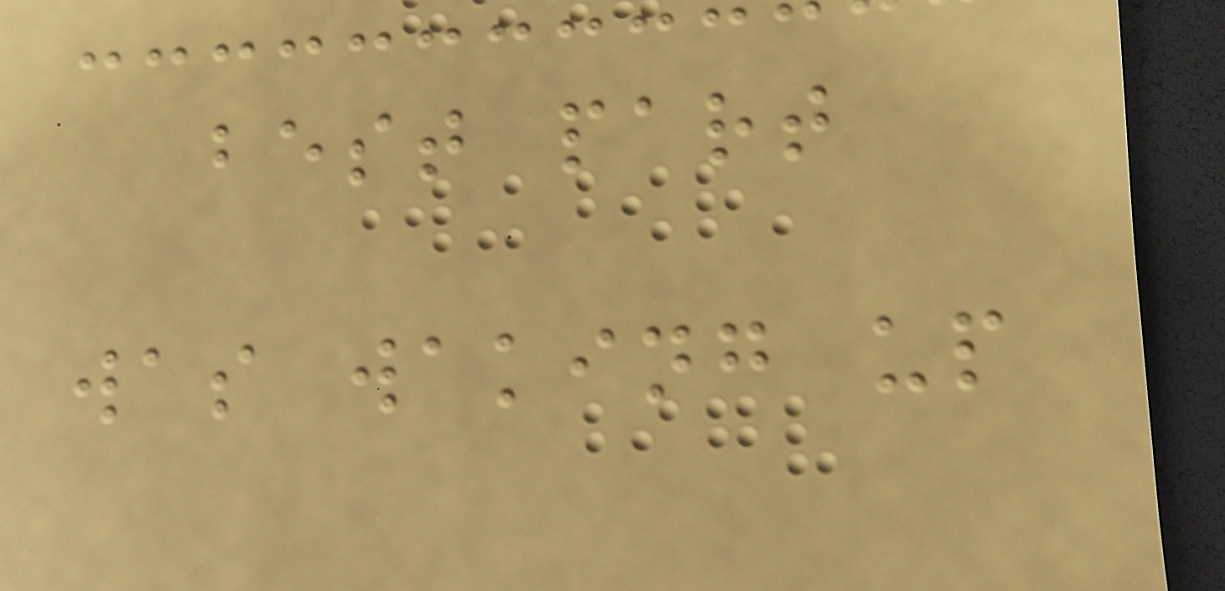best part
was waking up
